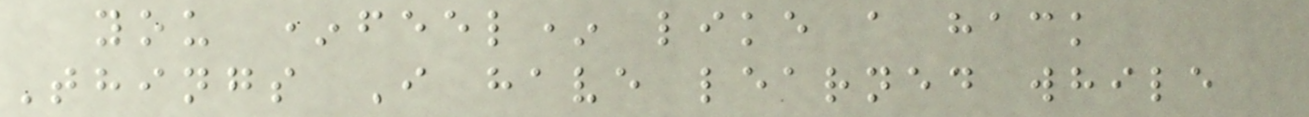you *feel* like a hack
Things I have learned while
